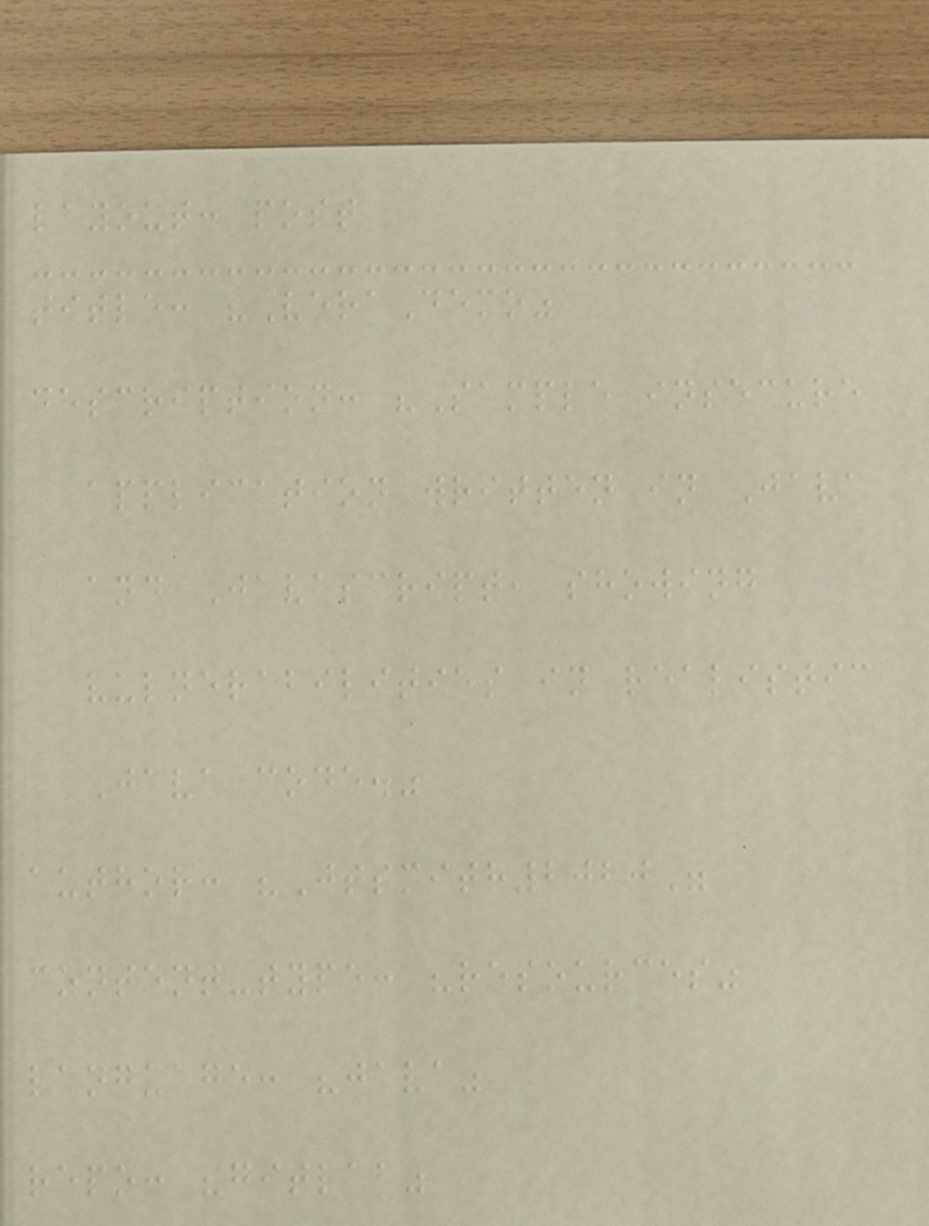layout: post
title: "VeraDemo"
description: "Sample insecure
application written in Java
and Javascript, showing
vulnerabilities in realistic
Java code."
author: "Jtsmith2020"
content-type: "resources"
language: "java"
repo: "gitlab"
